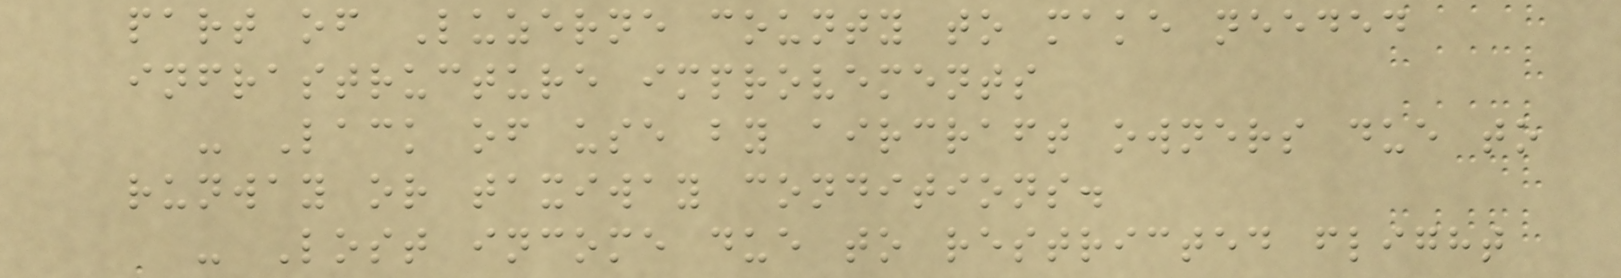part of Luzerne county to make needed
infrastructure improvements
- Lack of use by aircraft owners due to
runway or taxiway conditions.
- Lost income due to restricted flight
